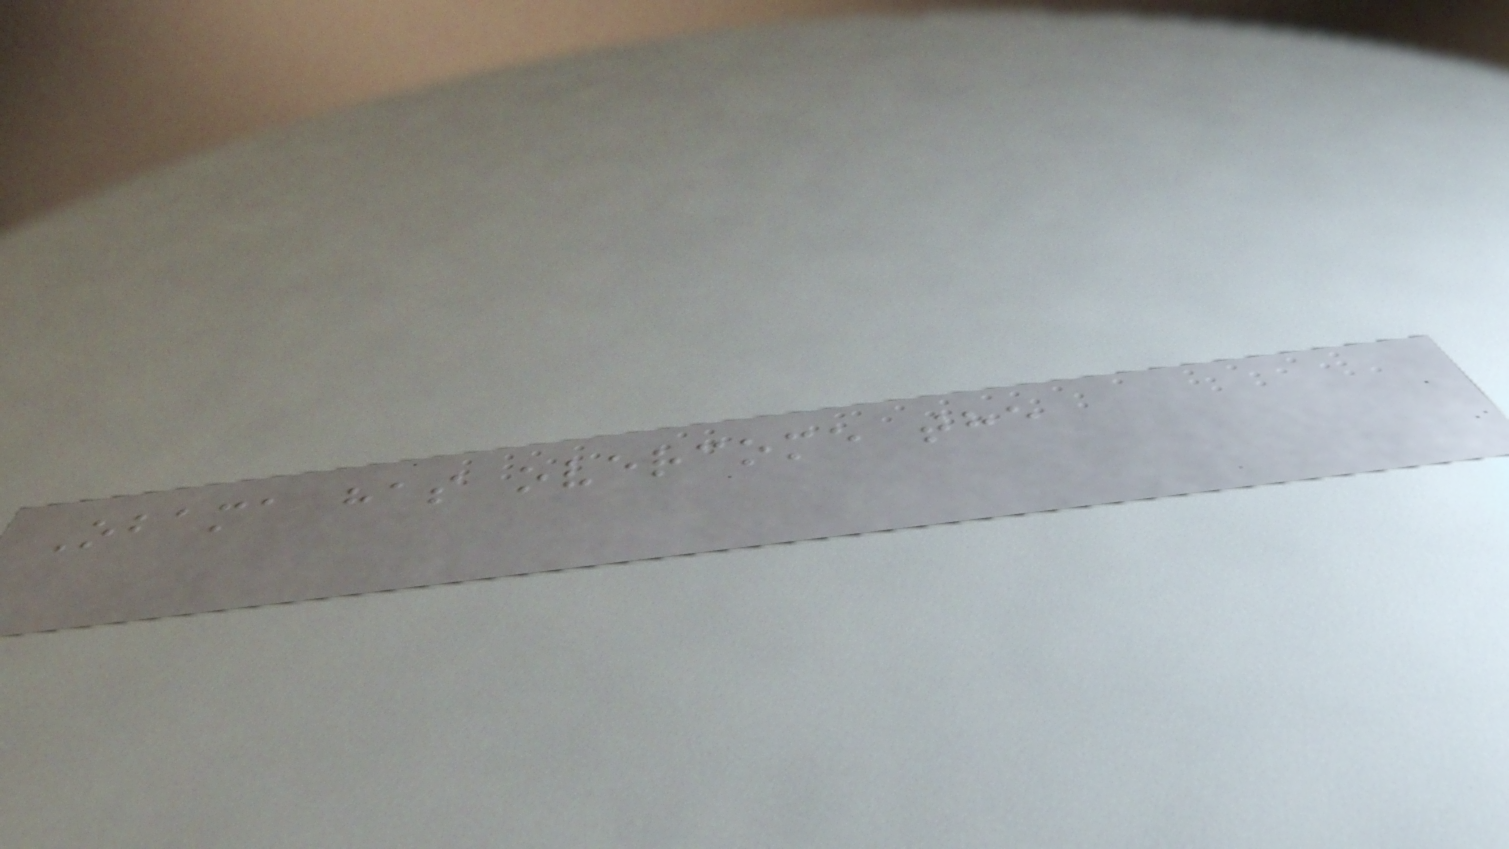Obama has overcome the
